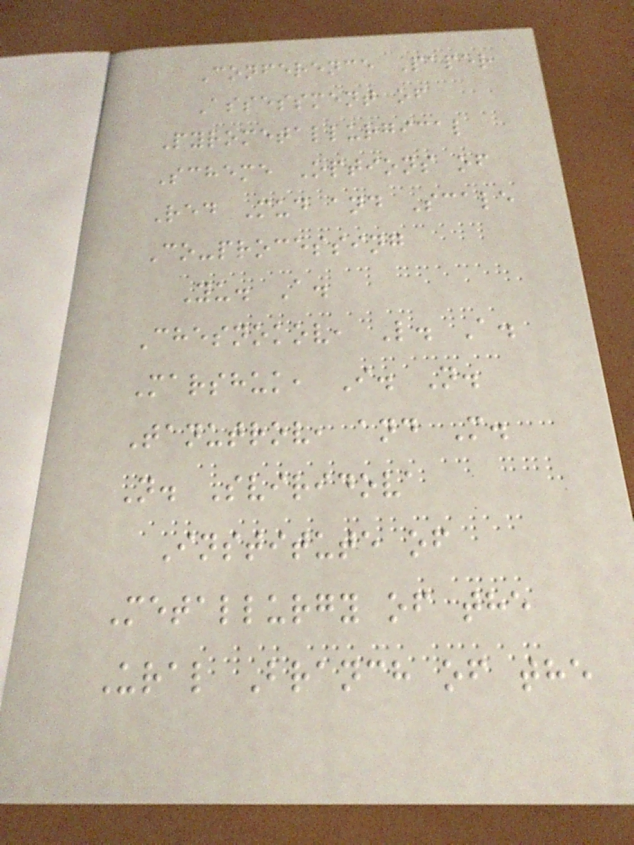Conference Paper
Assessment of
Pyrometallurgical
Scheme Options of
Red Mud and Scale
Co-processing
Yu. A.
Chesnokov, L. A.
Marshuk, I. N.
Tanutrov, and M.
N. Sviridova
Institute of
Metallurgy of the
Ural Branch of the
